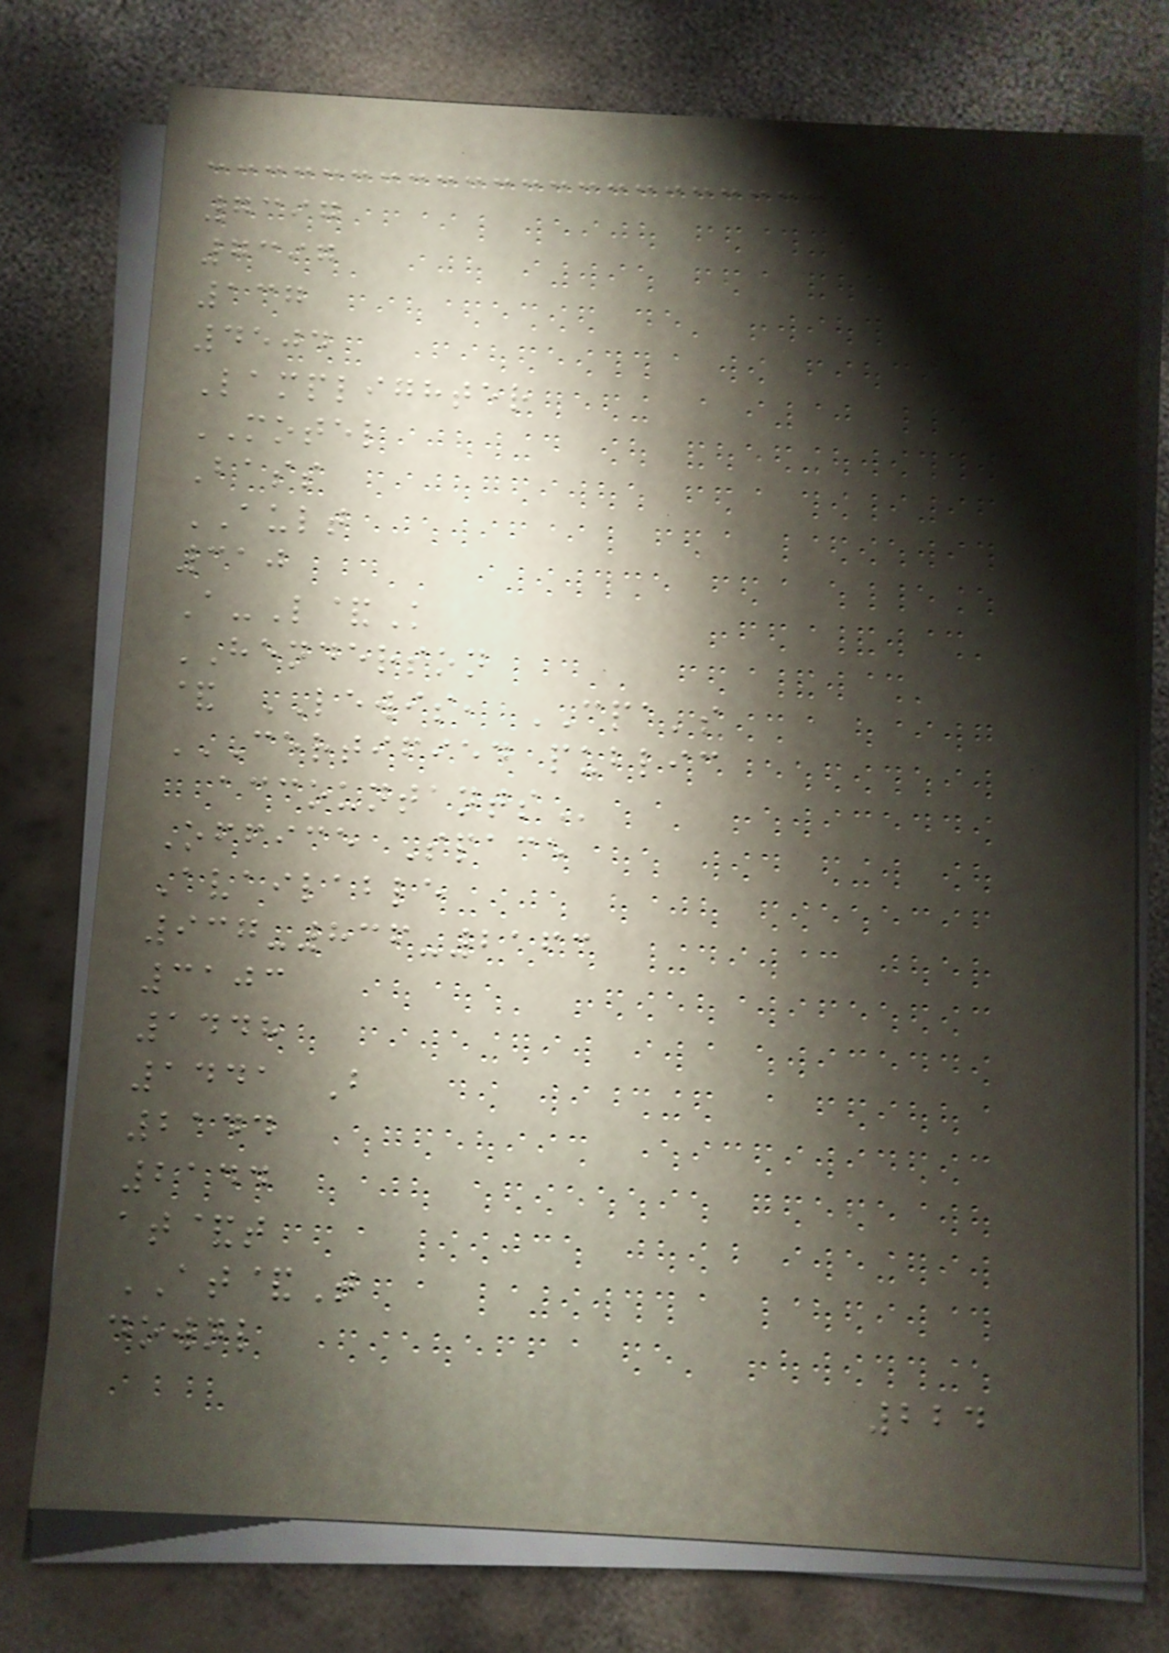7397
7397
137
4504
Lamplighter
MOTEL
Bass
AULT
310
A-L&K
HENDERSON
& LEWIS, CPA's
CERTIFIED PUBLIC
ACCOUNTANTS
Office Space
Available
937-836-2163
3103
1448
1441 B
2144
2144
at&t
AT&T
downl
224
